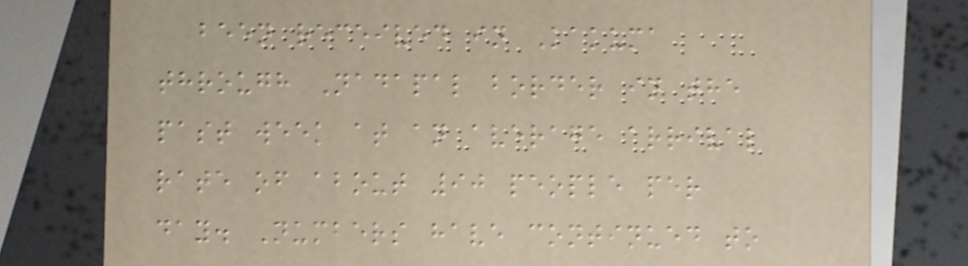been received in Kakuma
through Nadapal border in the
past week at an average arrival
rate of about 90 people per
day. Numbers have continued to
